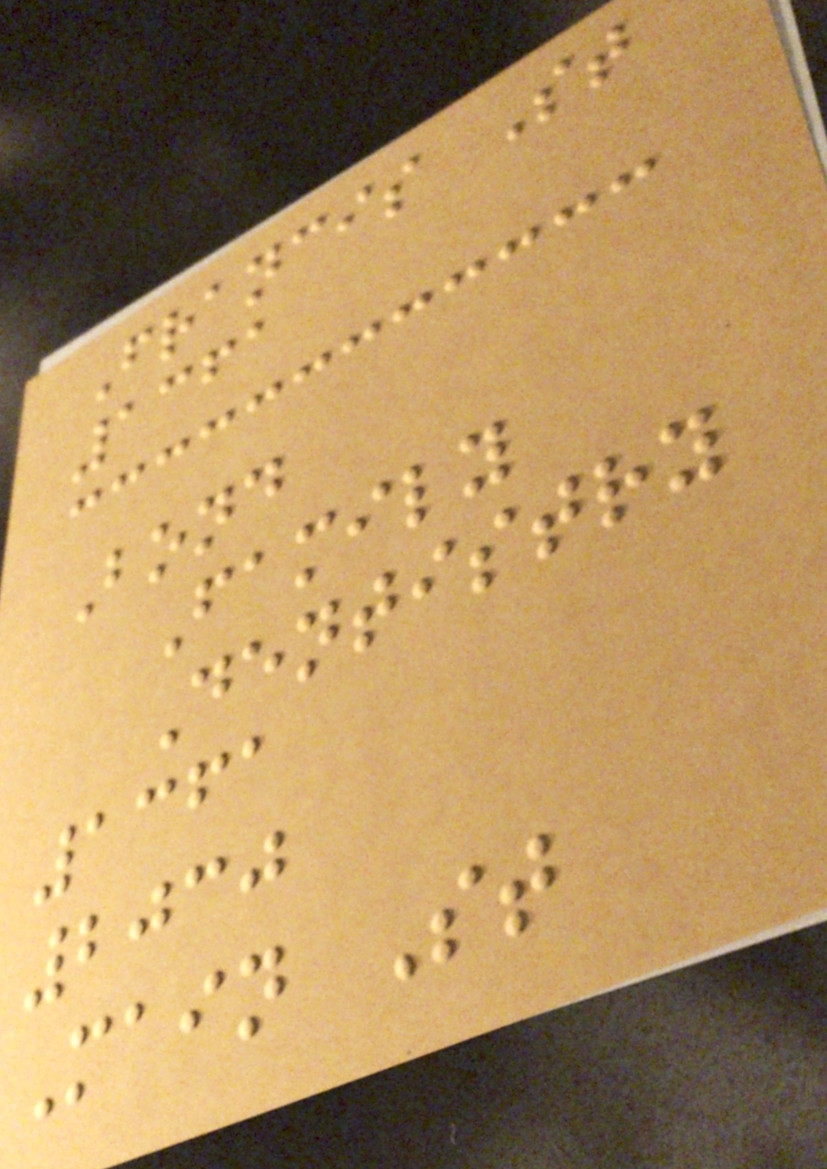Francis St
1361
Bond
Family
Dentistry
1361
2030
Main St
